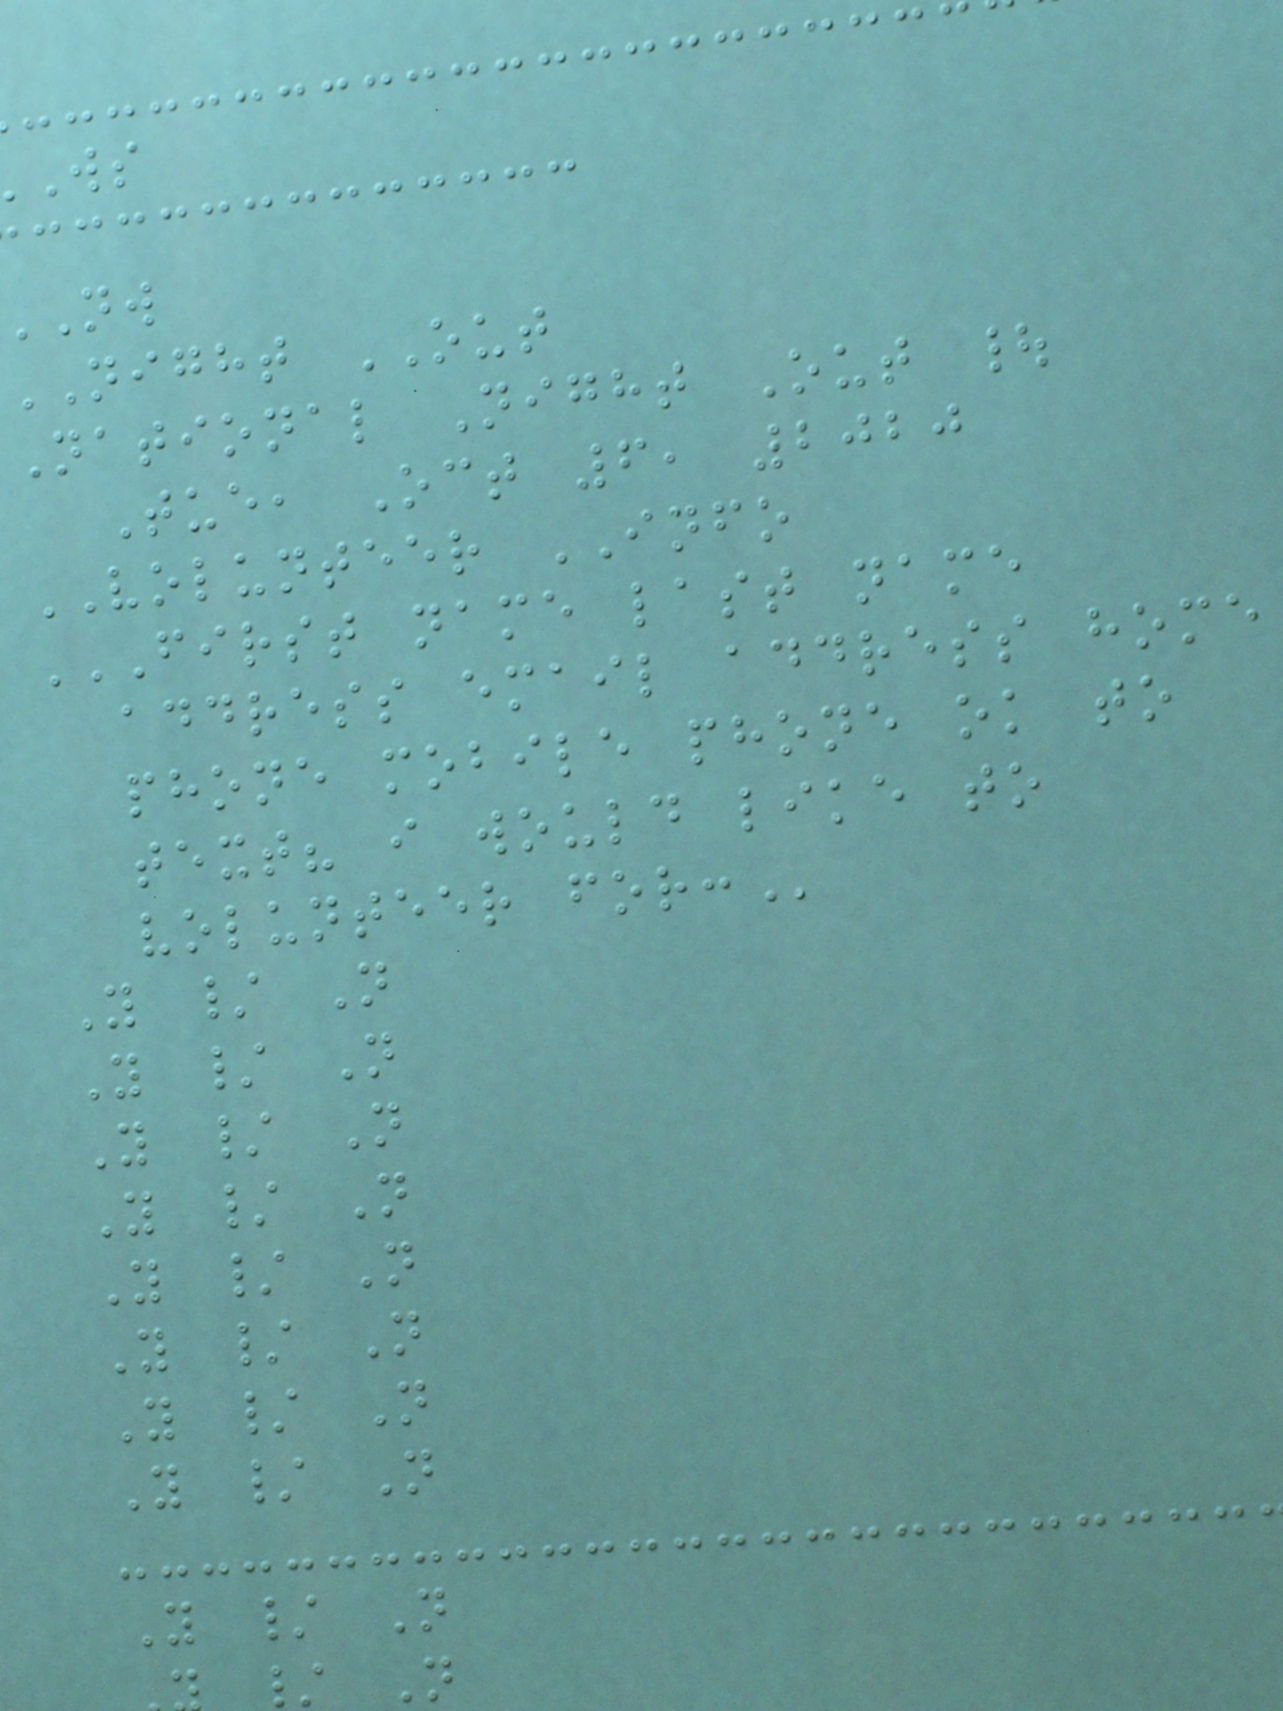NIGHT OUT
National Night Out |
Tue, Oct 6, 2020
VOLUNTEER INFO
FIRST NAME LAST NAME
address email address home
phone mobile phone ok to
text? i would like to
volunteer
Y / N
Y / N
Y / N
Y / N
Y / N
Y / N
Y / N
Y / N
Y / N
/ N
